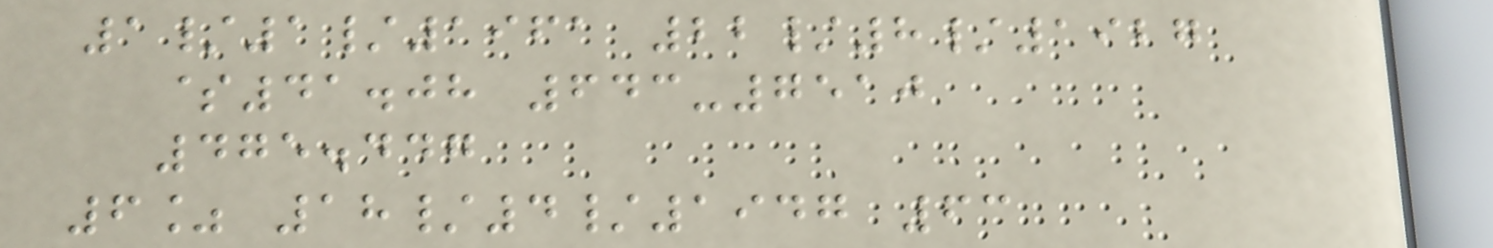1/1/1961 22/8/1927
$41.08 643-7510
475.447
6% 18/4/1947 63
